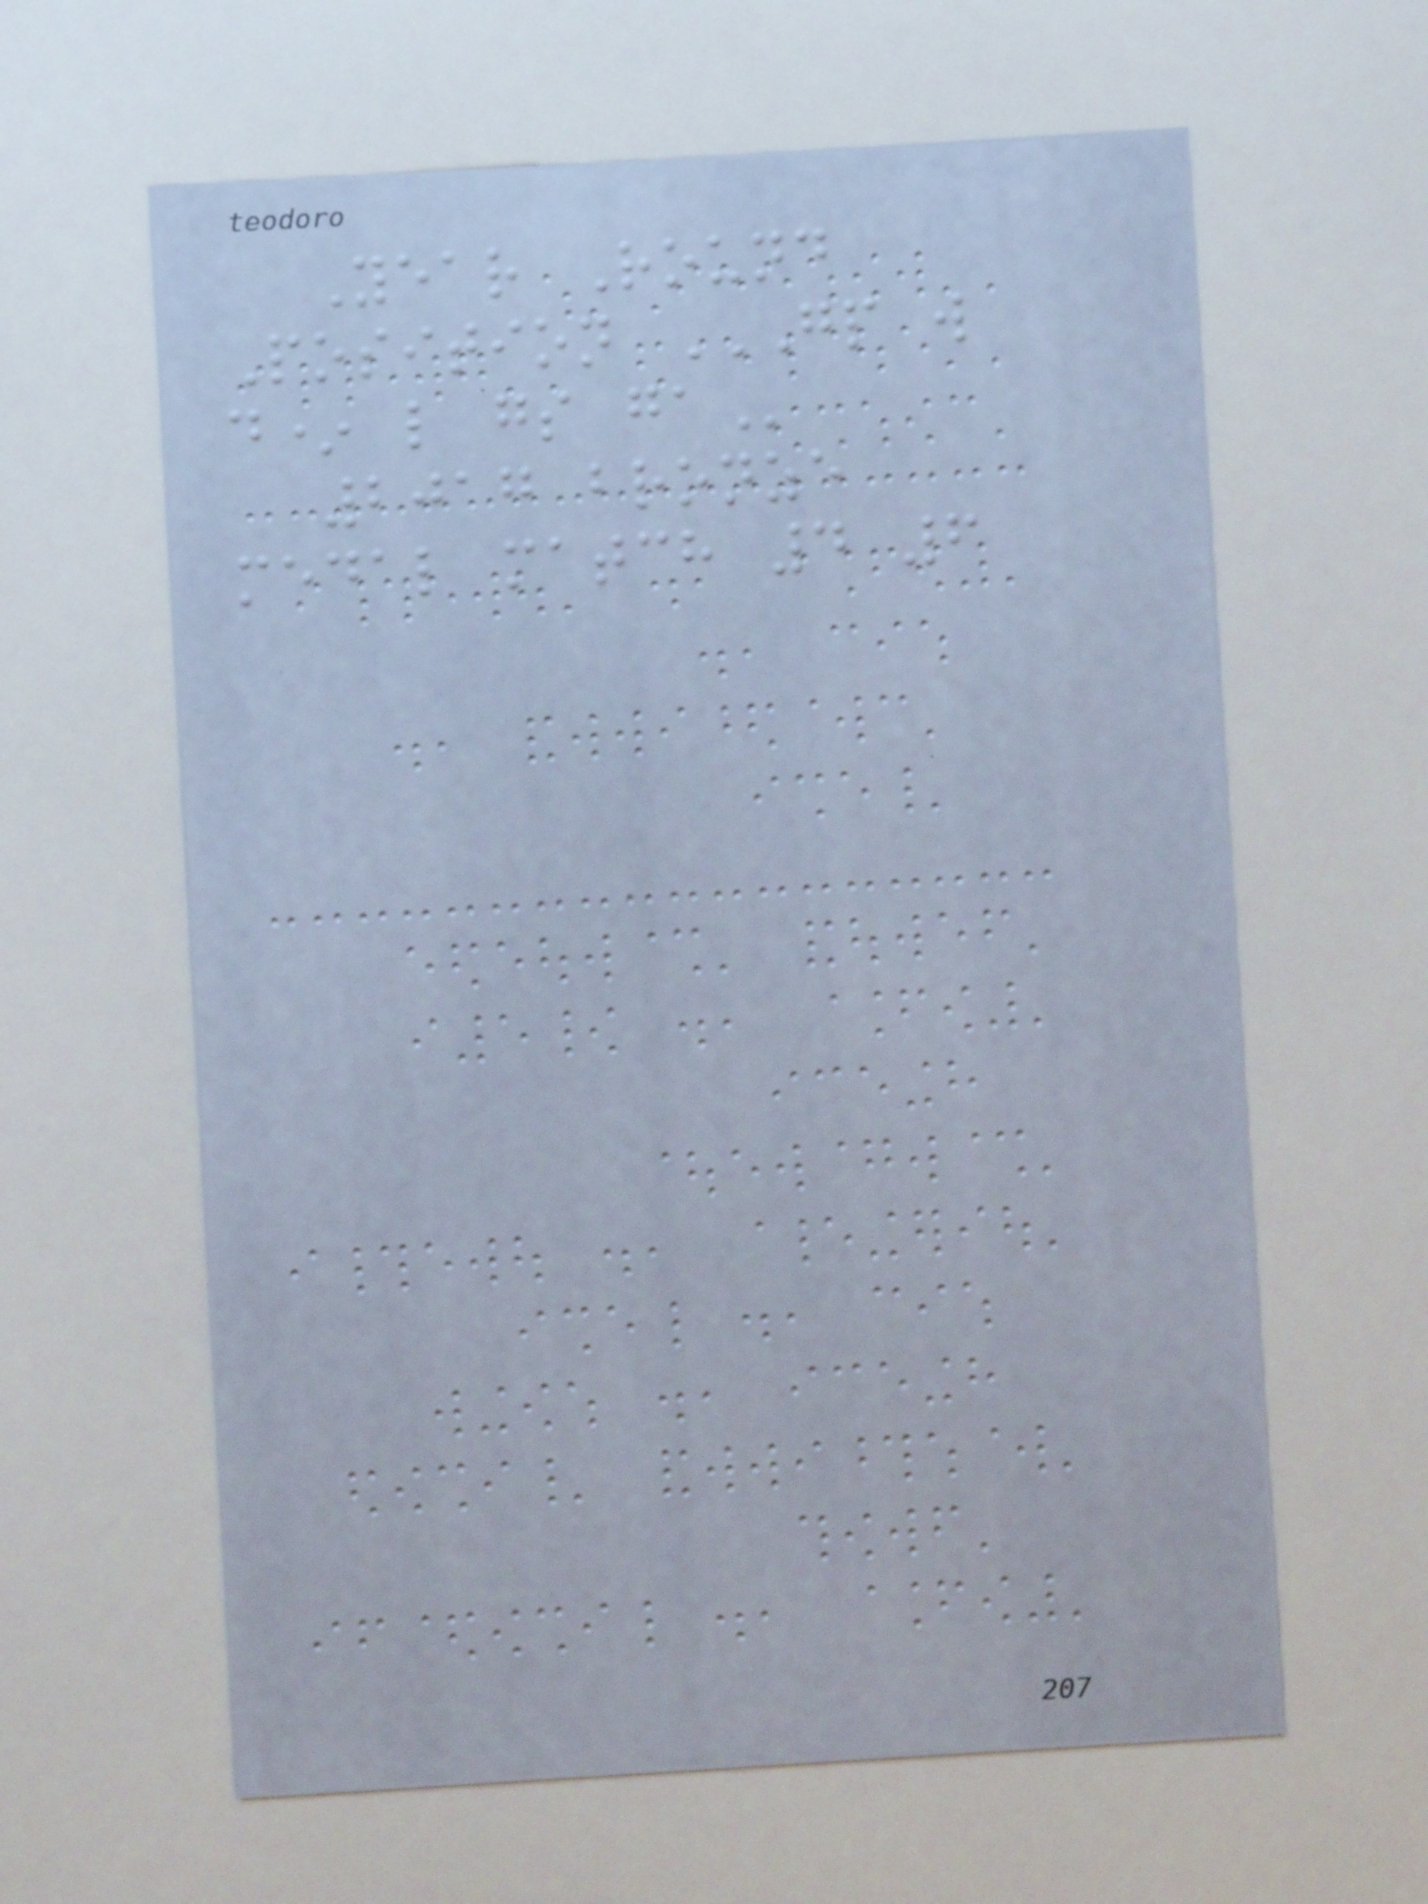Year Round
Position GP W
D* L GS GA
2017 bronze
medal match 4 6
